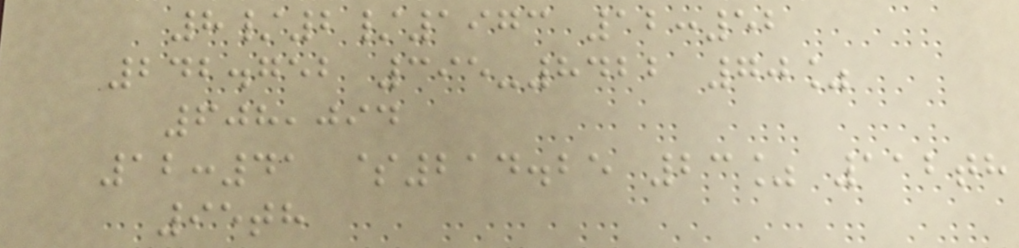8/2/1973 12:52
242.752 395-8422 70%
608,094
12:41 $214.25 23% 112th
95th
